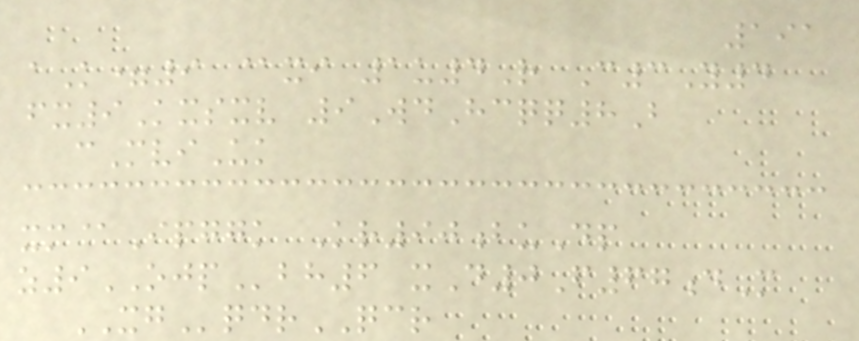191
aK=9 @xi 1u4R C3Y4
fx9Kxsxv 9WdHcqq8B
cMviUk
xm@Ipggk Kr90buDp
z9OJPbh6 xD0F67dM
XGqdrQCR
